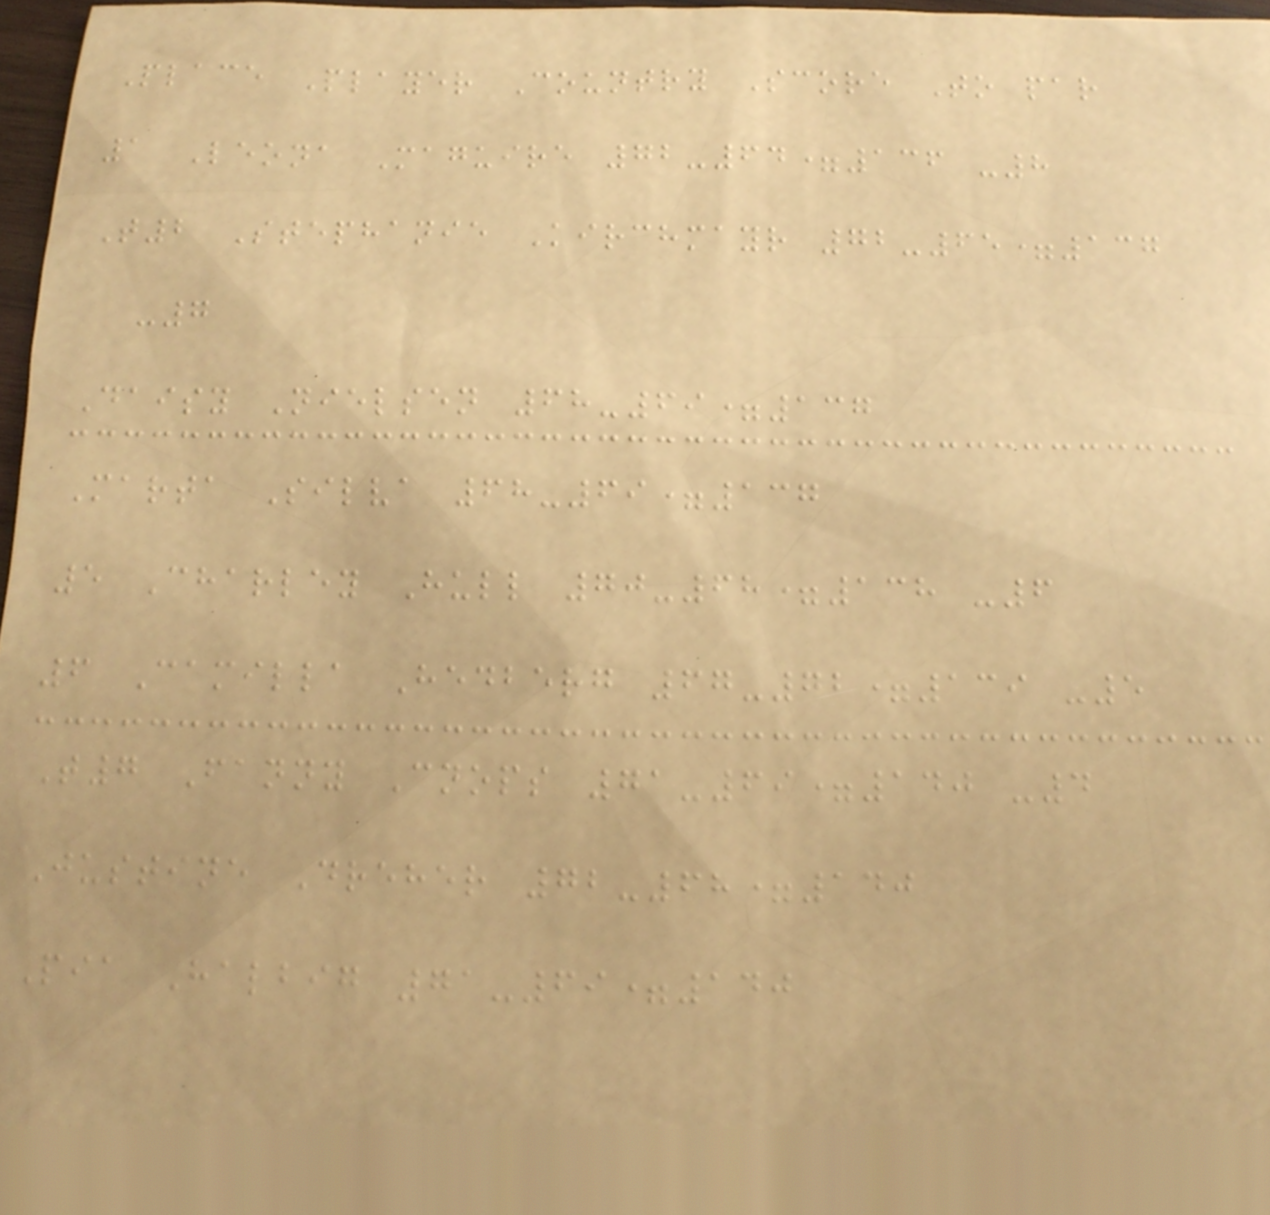Place Player Country Score To par
1 Leona Maguire 72-64=136 -8
T2 Stephanie Kirchmayr 72-65=137
-7
Daisy Nielsen 68-69=137
Marta Silva 68-69=137
5 Charley Hull 70-68=138 -6
6 Camilla Hedberg 67-72=139 -5
T7 Fanny Cnops 71-69=140 -4
Justine Dreher 72-68=140
Pia Halbig 71-69=140
